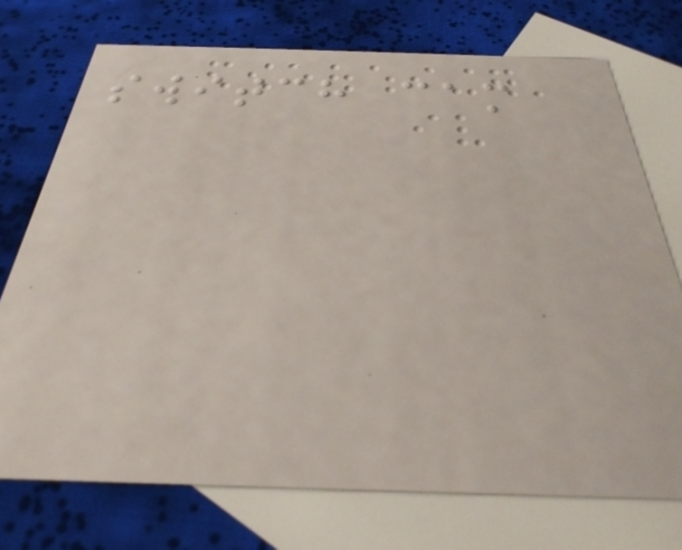switch cam
